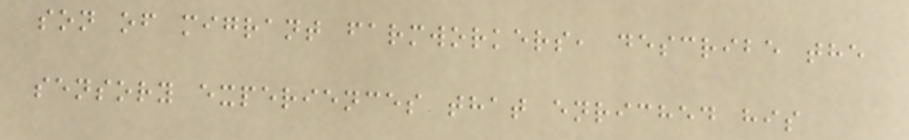son of migrant farmworkers, describe the
sensory experiences that enriched his
